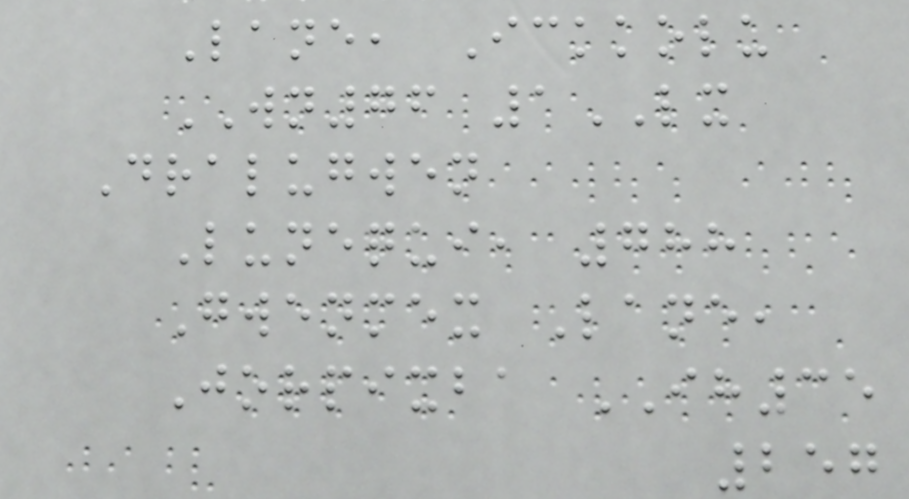Lane, Ickkolu
WN76 1LX
Dralugwen
Lunequi, 788
Gwenmex Lane,
Jorpixba IH35
257
